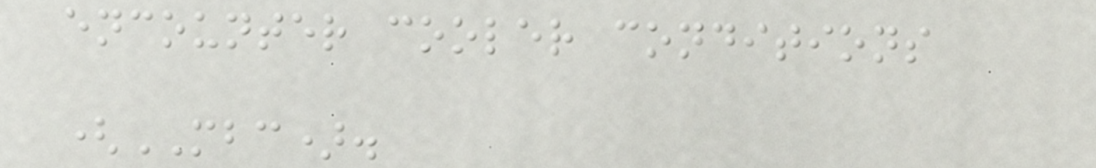encounter cooler conditions
(MBC).
